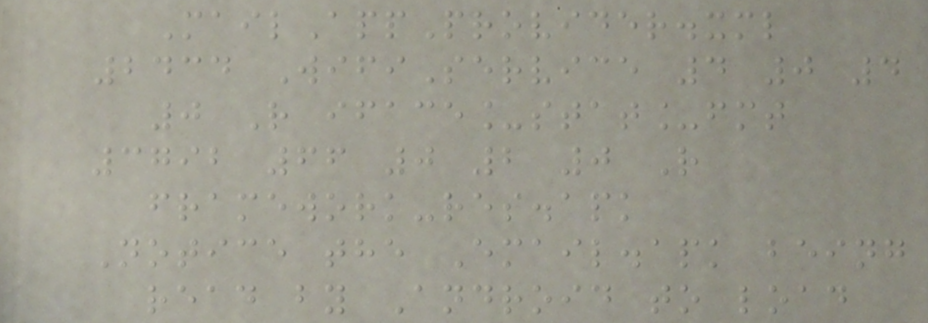MailAppProvider.xml
2434 WifiService 4 0 4
0 R iface_stat_fmt
3792 66 0 2 0 R
framework-res.apk
Notice the Email.apk being
read by Android to load
